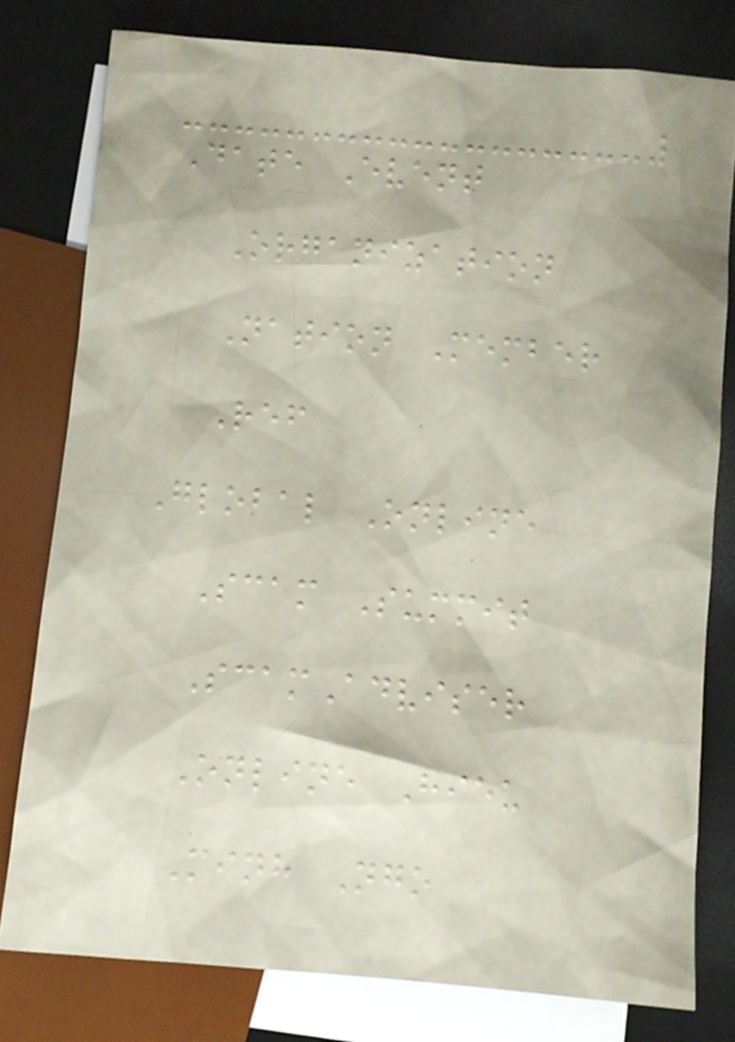Date Event
Organization
Nation Member
Ref
Global Online
Scam Summit
ScamAdviser
Online Hieu
Minh Ngo
